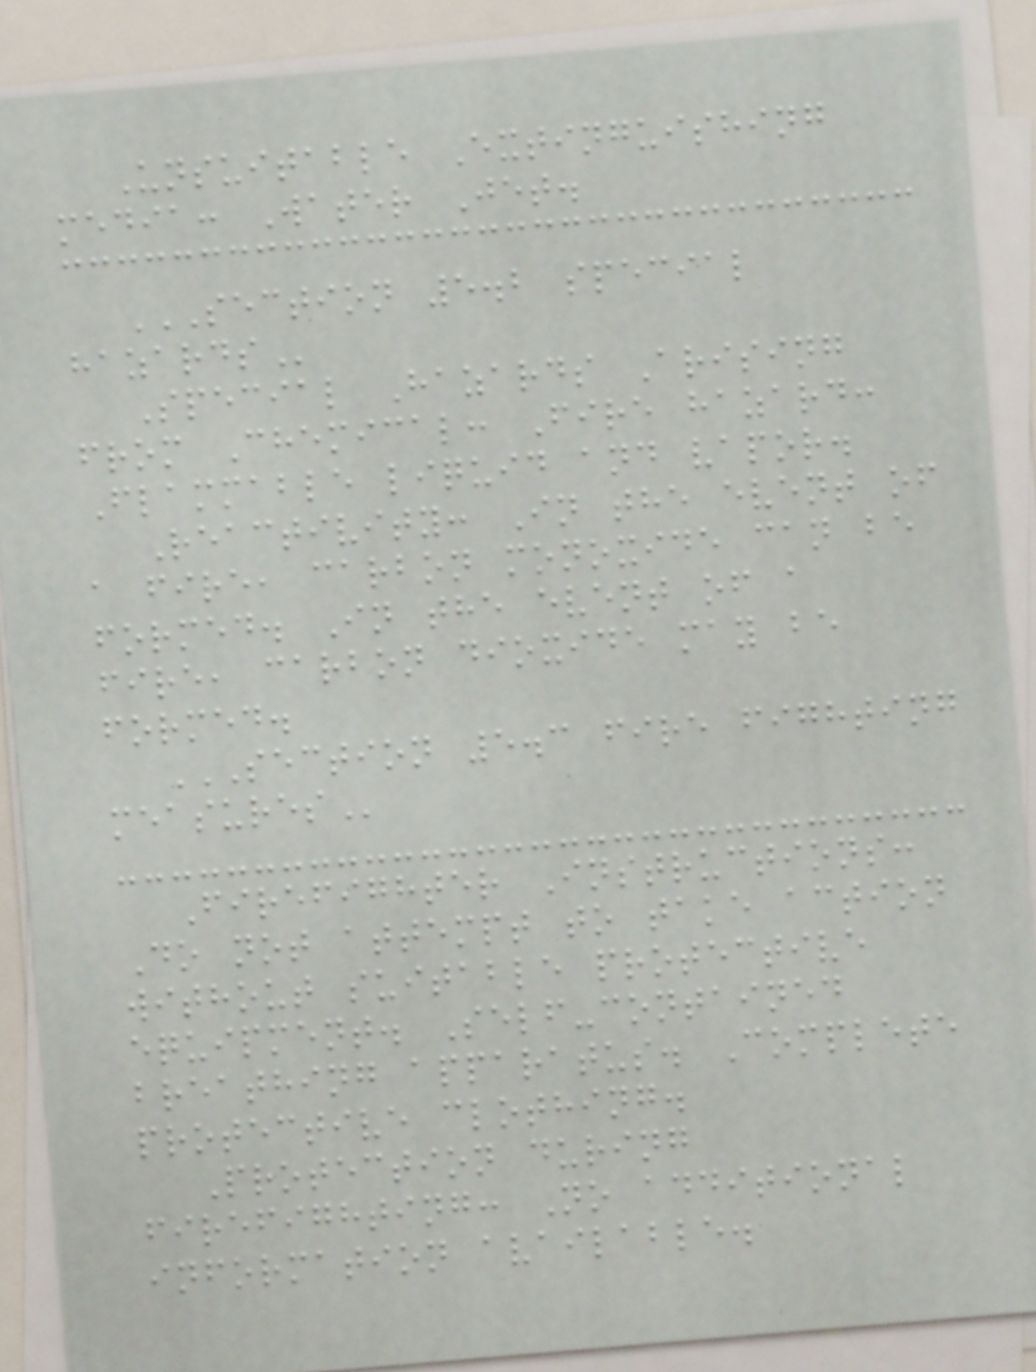Unsuitable Extinguishing
media: Water Jet.
SECTION 5.2 SPECIAL
HAZARDS
Special Hazards Arising
from Chemical: Fire hazard:
Flammable liquid and vapor.
Reactivity: In the event of
a fire, carbon monoxide can be
formed. In the event of a
fire, carbon dioxide may be
formed.
SECTION 5.3 FIRE FIGHTING
MEASURES
Firefighter Instructions:
Do not attempt to take action
without suitable protective
equipment. Self-contained
breathing apparatus. Complete
protective clothing.
Protection during
firefighting: No additional
information available.
